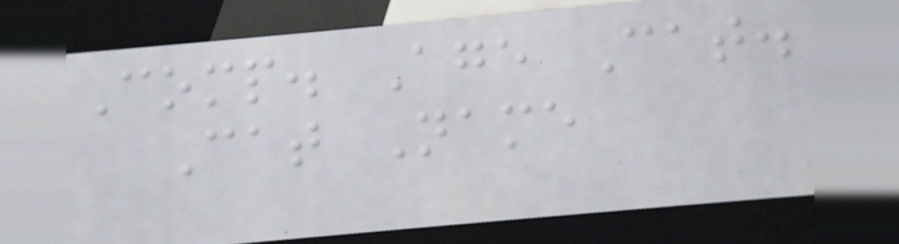Comp. Age Cat.
Cat Name
